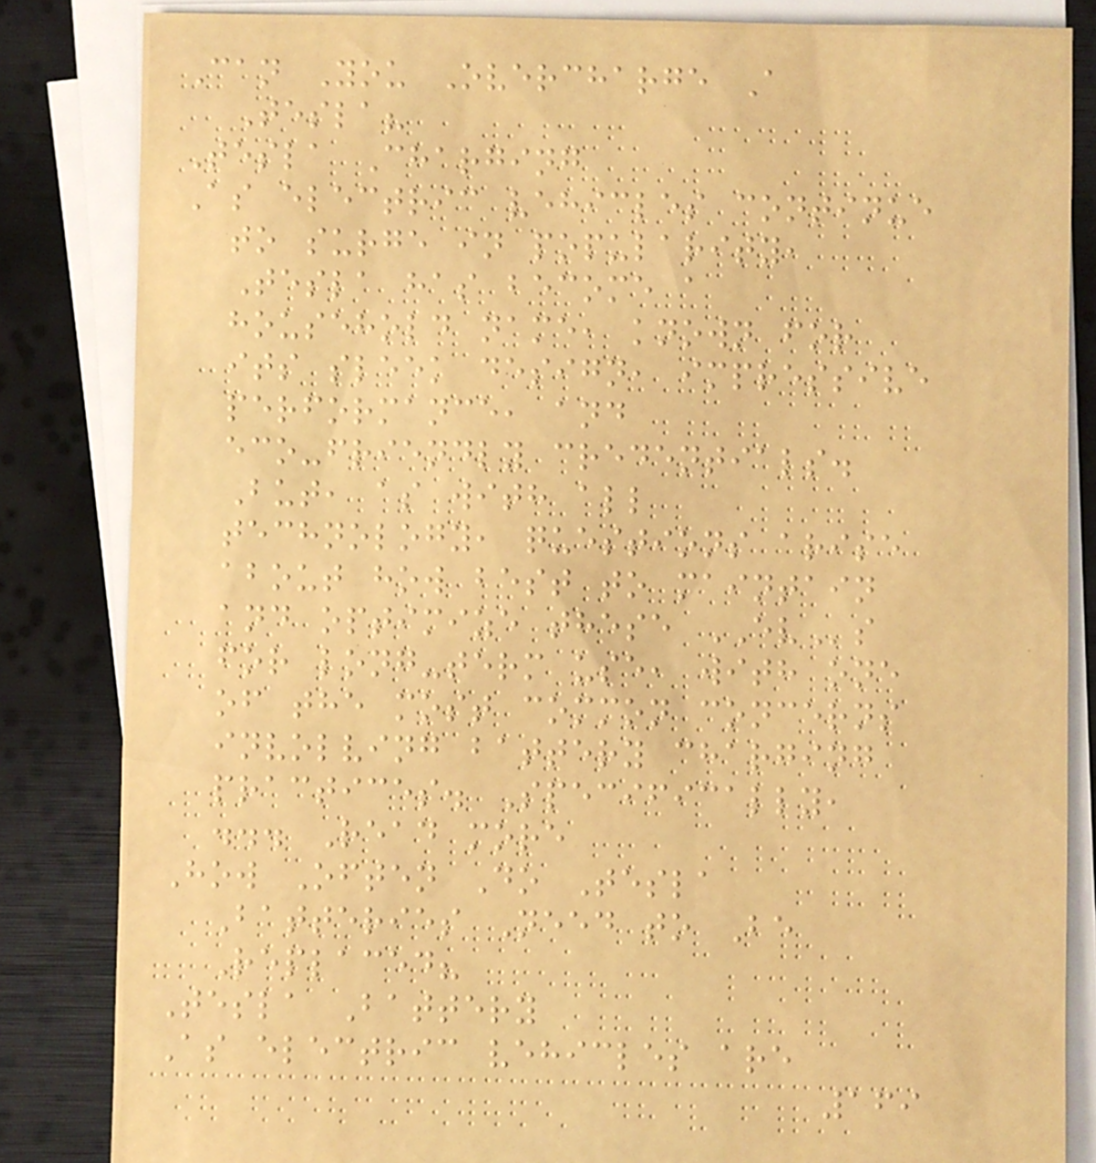Can You Overcharge A
Tesla?
Tesla Charging
As electric vehicles continue
to surge in popularity,
Tesla has become a
household name, known for
its sleek design, impressive
performance, and
eco-friendly credentials.
But, as with all
technology, questions arise
about how best to maintain
and optimize these EVs
for long-term use, with one
of the most common concerns
involving battery charging
practices. Specifically,
... Read more
How Often Do Tesla
Batteries Need to Be
Replaced?
Tesla Battery
As electric vehicles are
169
